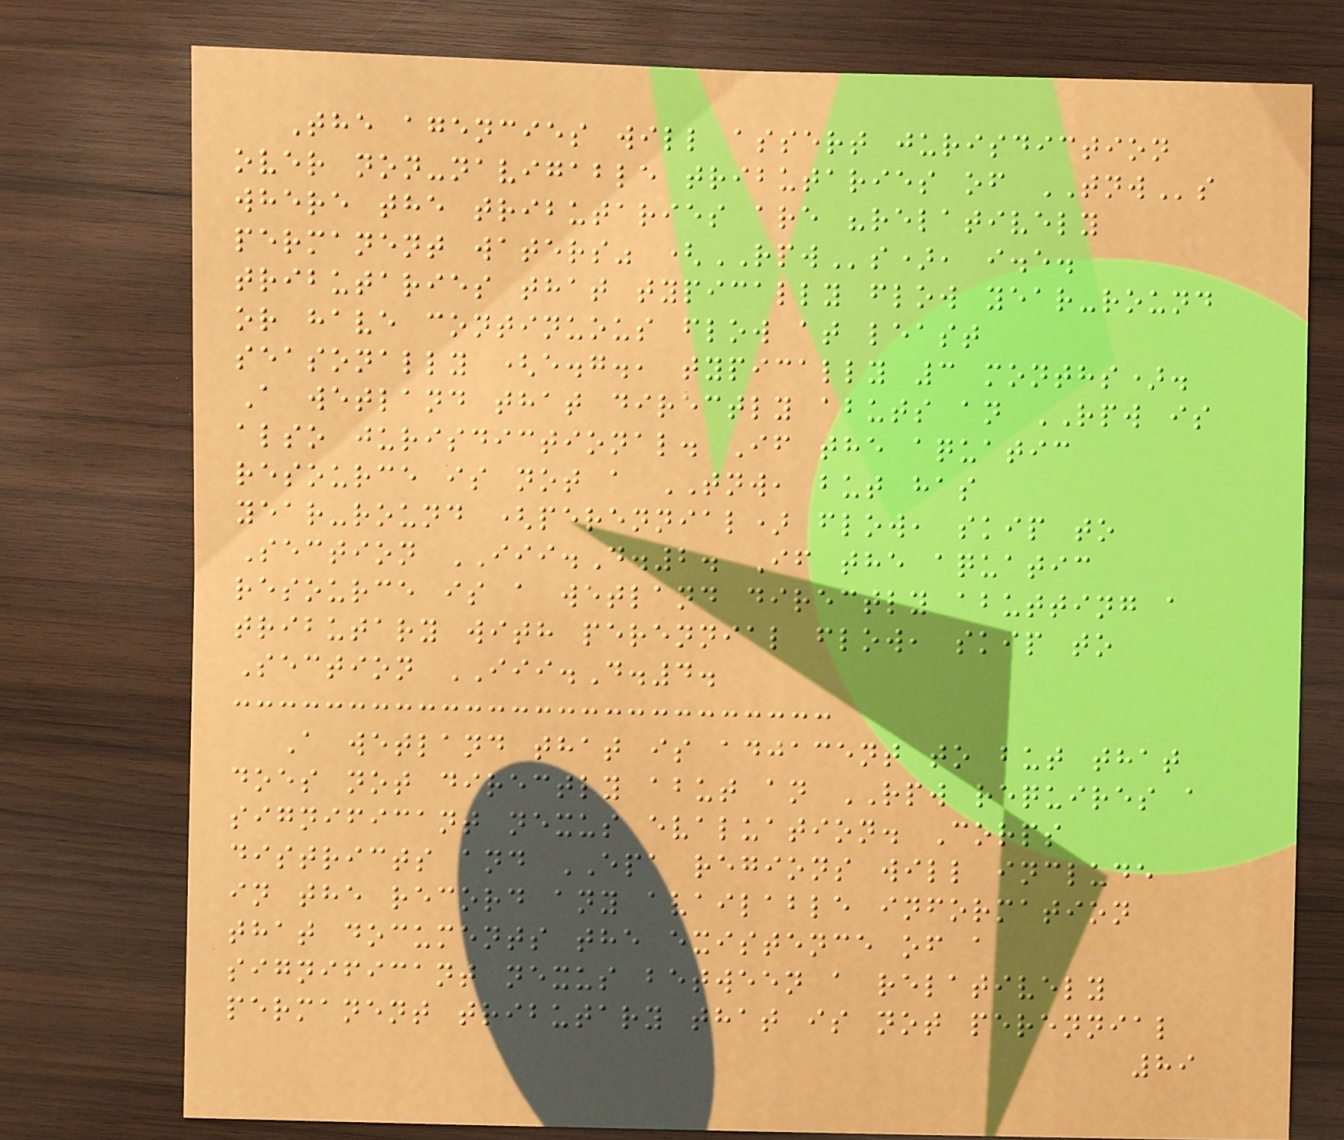The agencies will assert jurisdiction
over non-navigable tributaries of TNWs
where the tributaries are "relatively
permanent waters" (RPWs), i.e.
tributaries that typically flow year-round
or have continuous flow at least
seasonally (e.g., typically 3 months).
A wetland that directly abuts an RPW is
also jurisdictional. If the aquatic
resource is not a TNW, but has
year-round (perennial) flow, skip to
Section III.D.2. If the aquatic
resource is a wetland directly abutting a
tributary with perennial flow, skip to
Section III.D.4.
A wetland that is adjacent to but that
does not directly abut an RPW requires a
significant nexus evaluation. Corps
districts and EPA regions will include
in the record any available information
that documents the existence of a
significant nexus between a relatively
permanent tributary that is not perennial
89
